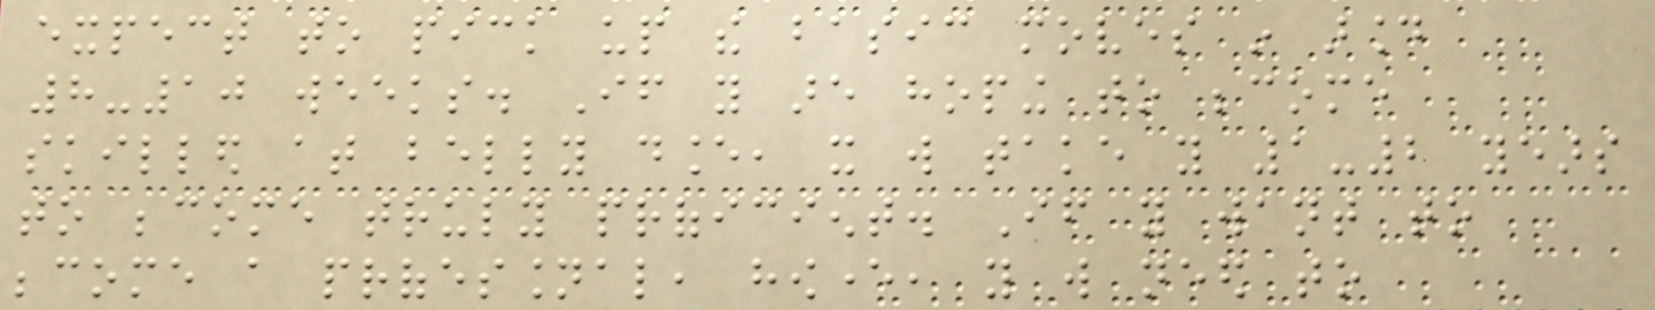expect to pick up the basic moves in around
8-10 weeks. If you are hoping to become
skilled at belly dance, it will take you 1-2 years
to become truly proficient. If you want to
become a professional, however, you will need to
